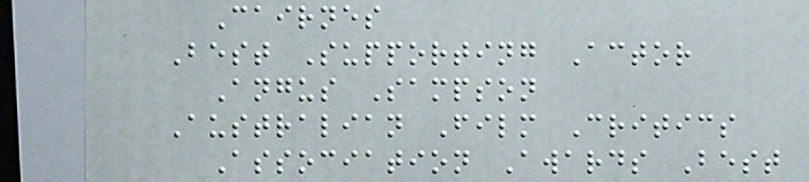Cairnes
Best Supporting Actor
Angus Sampson
Australian Film Critics
Association Awards Best
